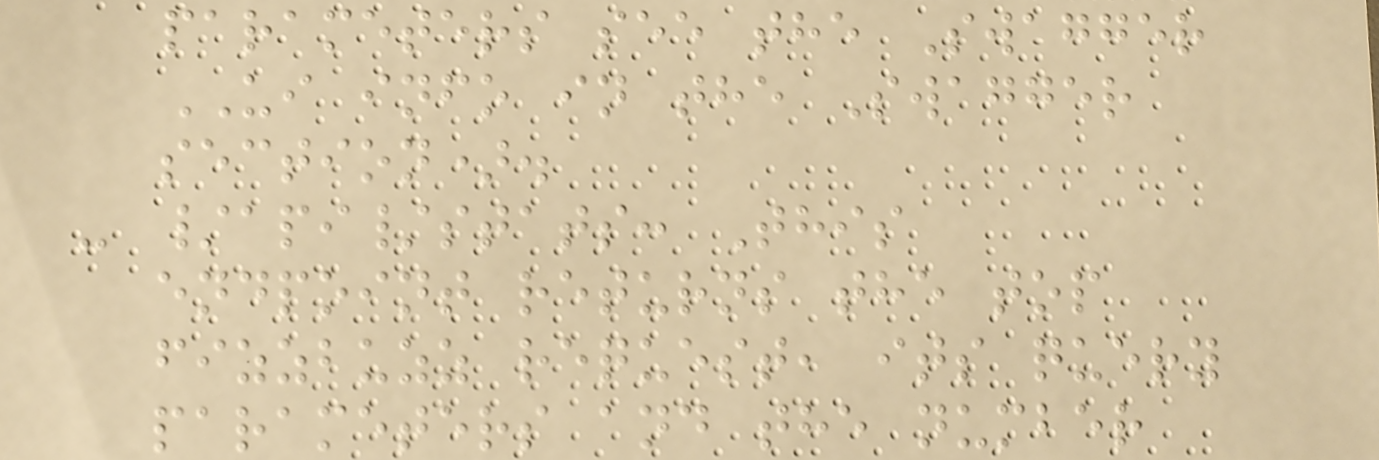parameters see the Swagger
UI info in the Swagger
section).
- /api/stats: This
endpoint returns the top
fizzbuzz request, its query
parameters and the number
